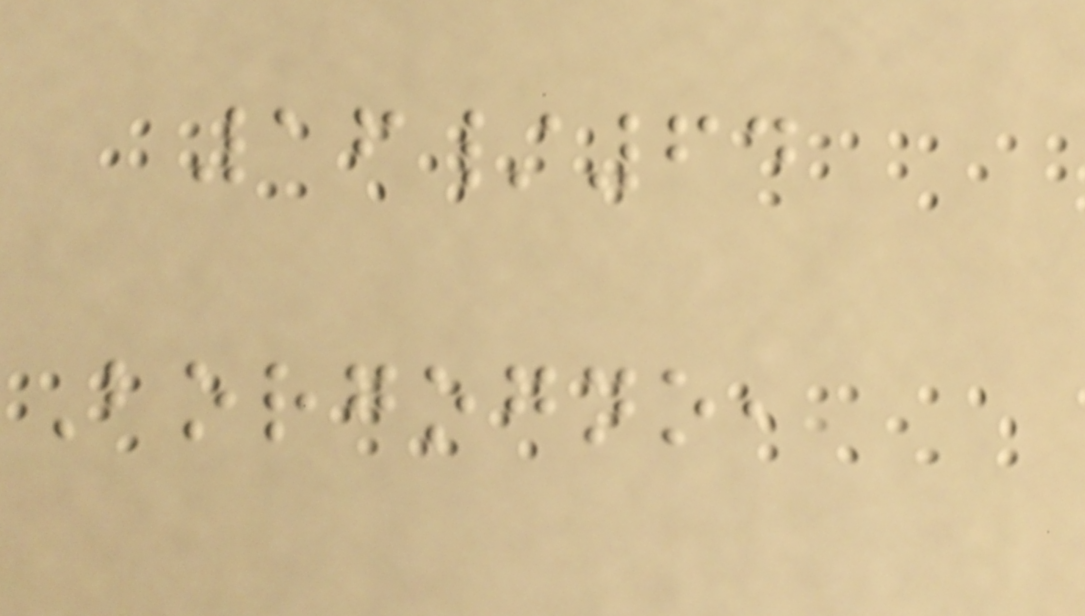16/64
Borgogno,
